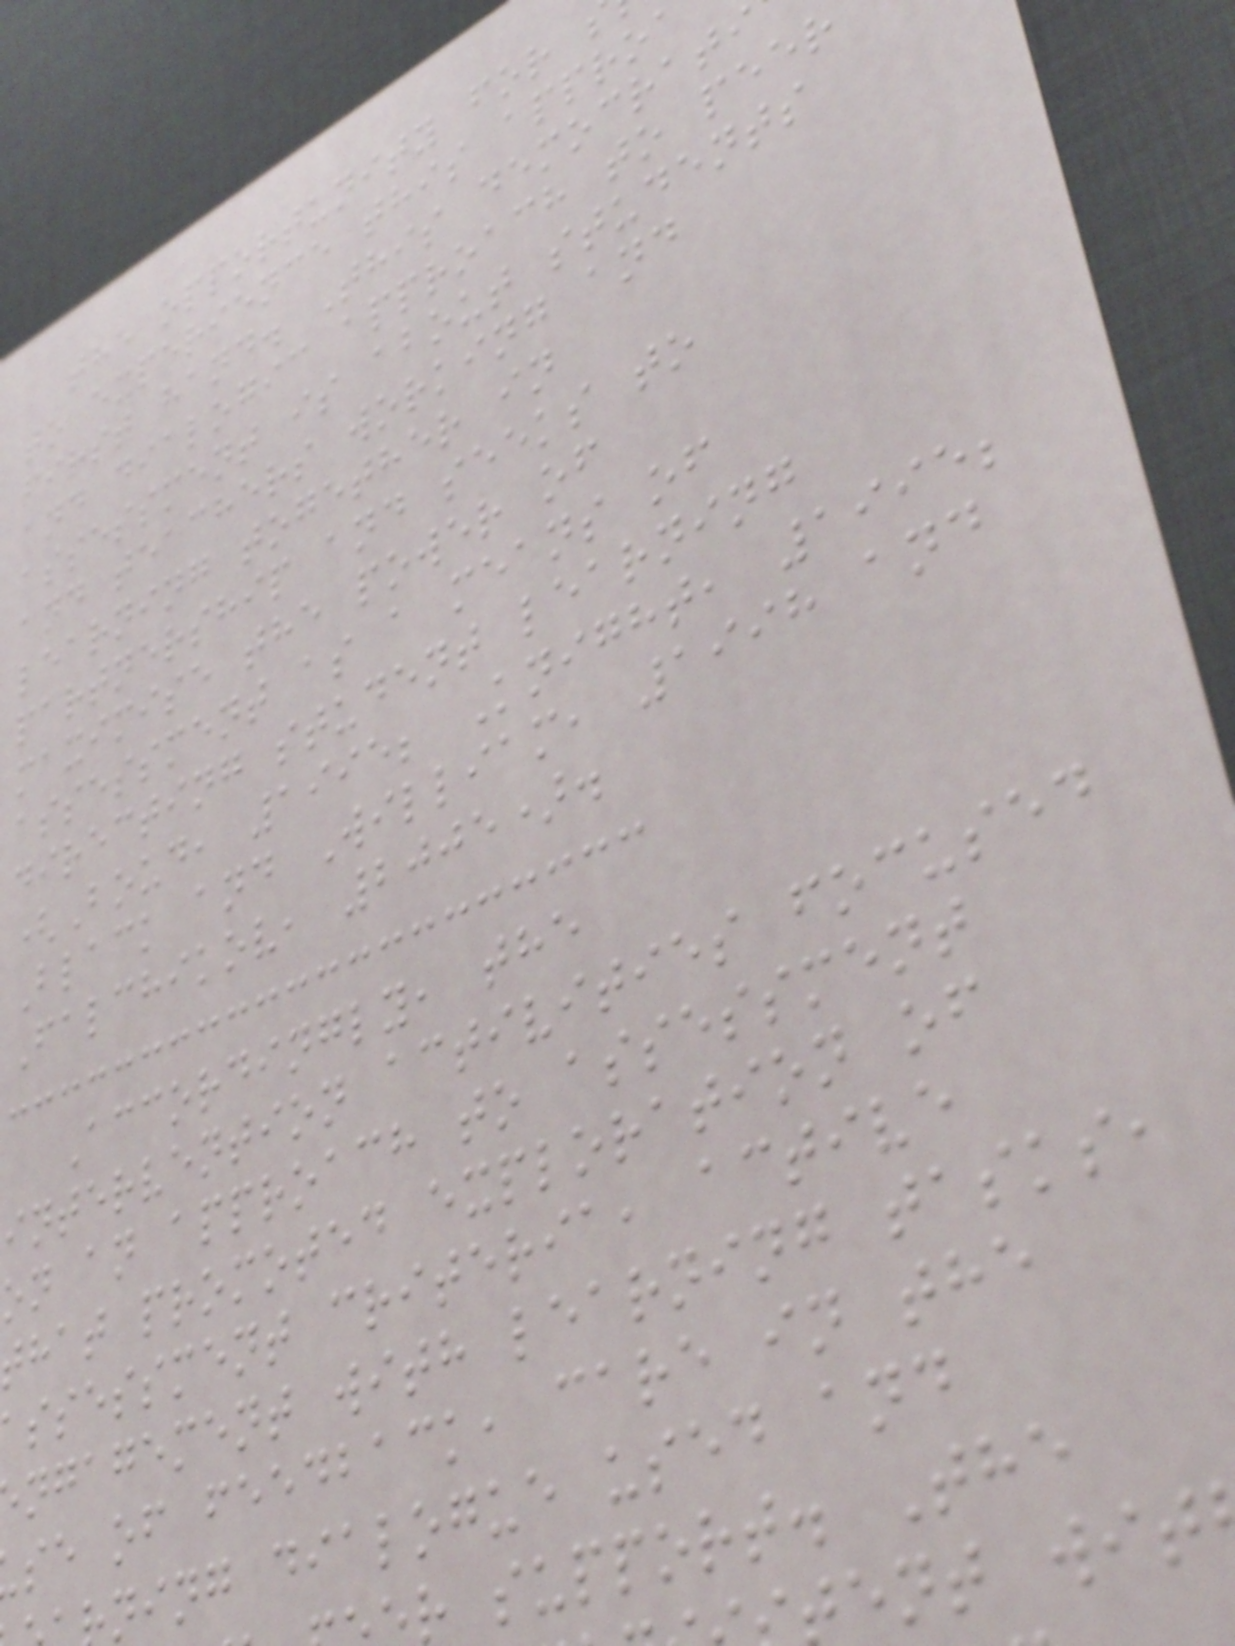the opportunity for
to experience this appro
first hand. This democrati
and dialogic approach to peer
assessment is about students
and teachers working and
learning together in
partnership and seeks to
maximise the power of
assessment as a means of
directing student learning
(Boud, 1995; Knight, 1995;
Black and William, 1998 and
Falchikov, 2005).
Accordingly, the
intervention activities focused
on an approach to assessment
that promoted exploration of
ssessment criteria, active
ngagement with learning tasks,
se of feedback, care in the
ning dialogue used and
r support. The
